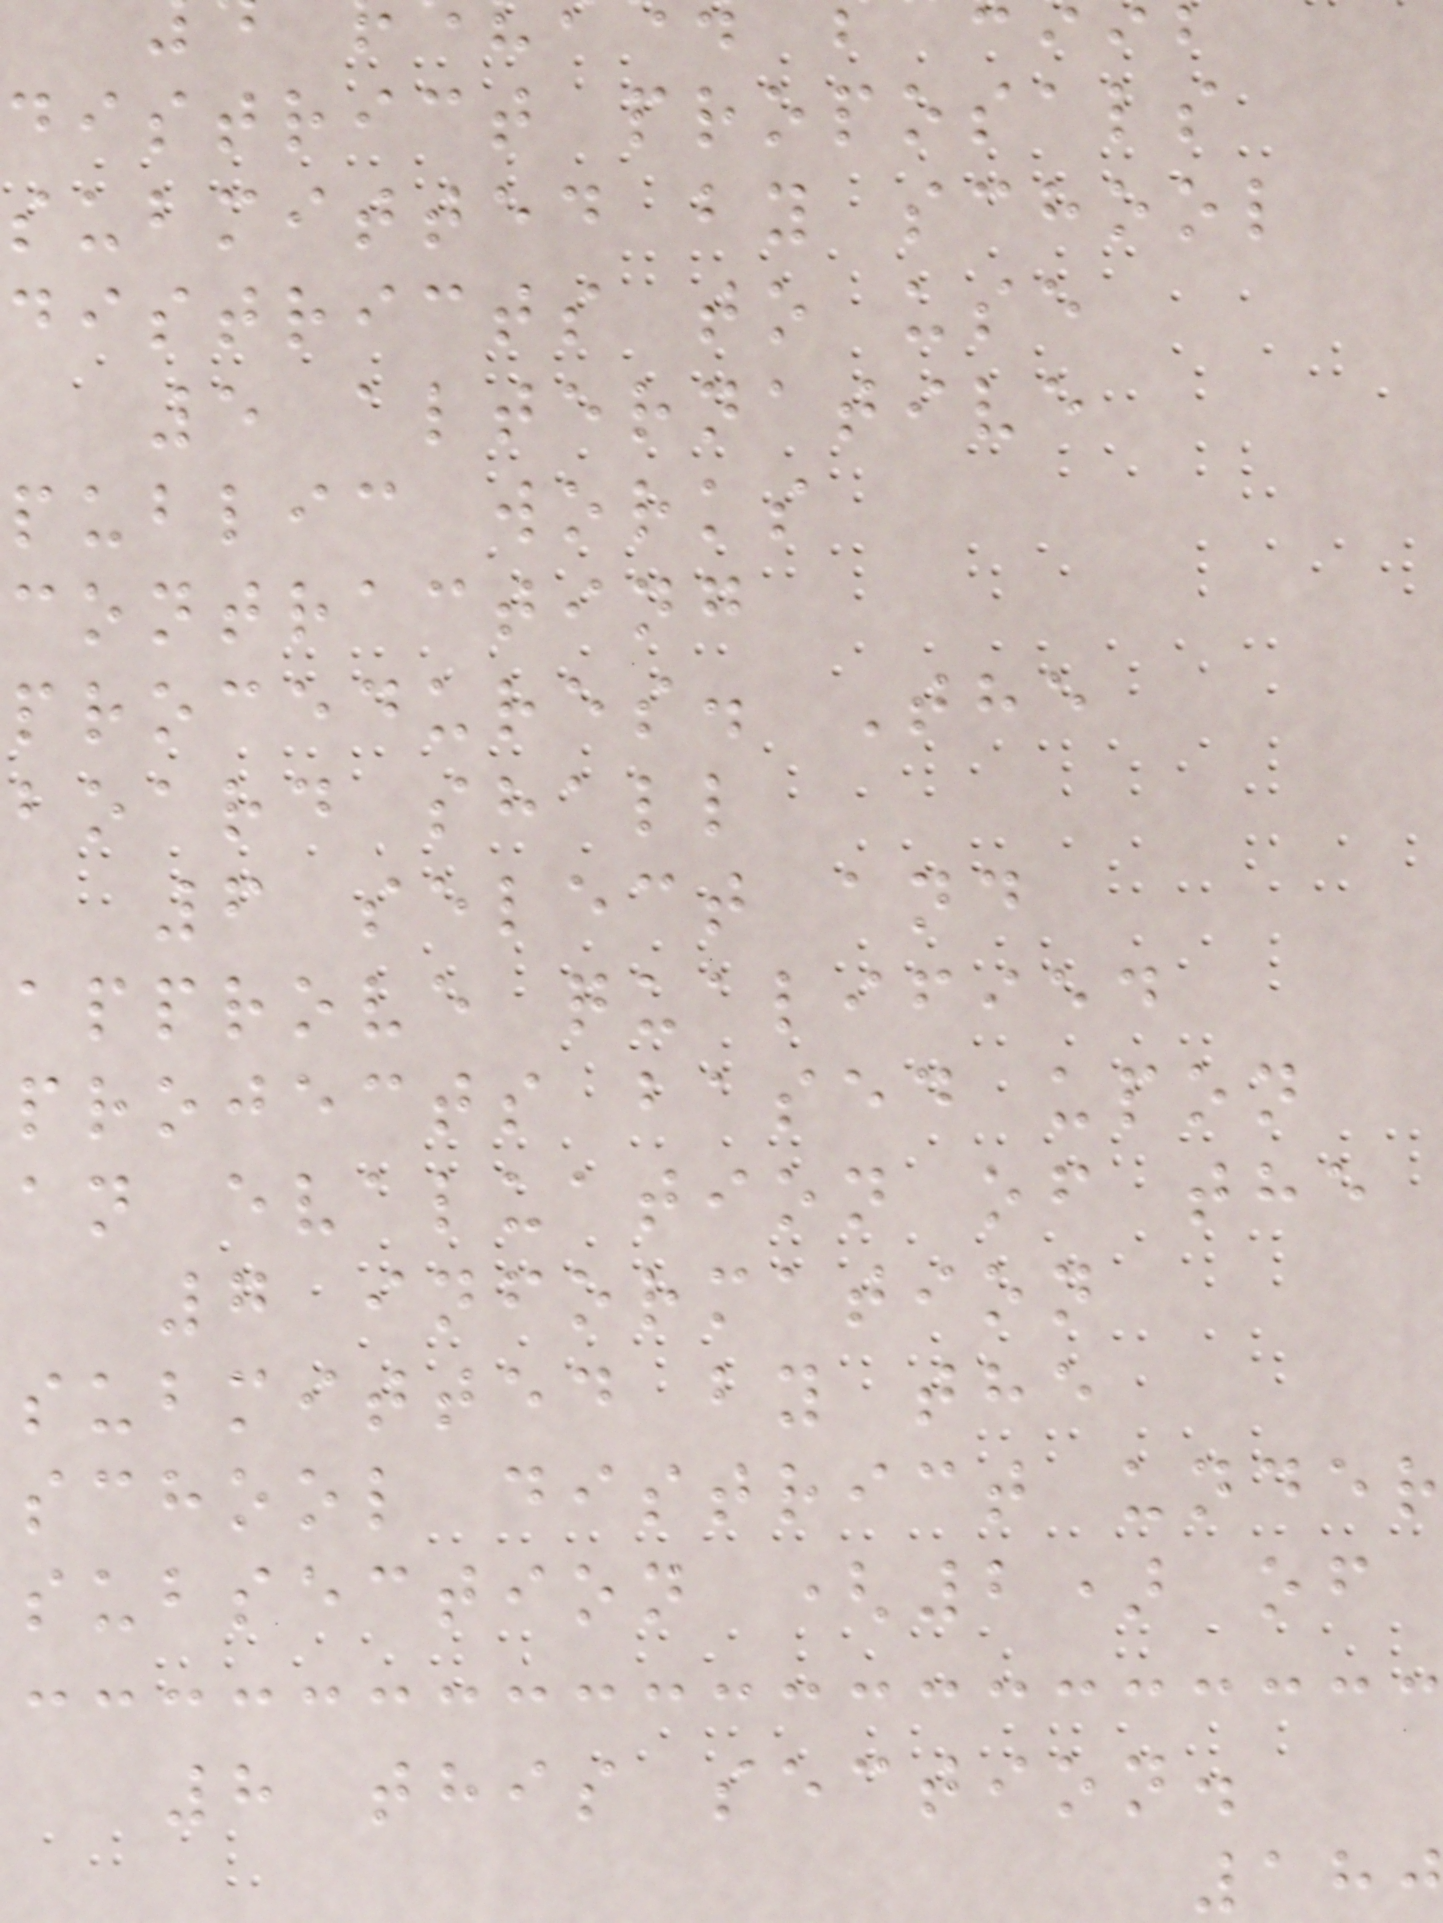district proposals
submitted by school
districts to use
5 alternative
public works
contracting
procedures. The
board shall
6 select and
approve qualified
projects based upon
an evaluation of the
7 information
submitted by the
school district under
subsection (2) of
8 this section.
180
